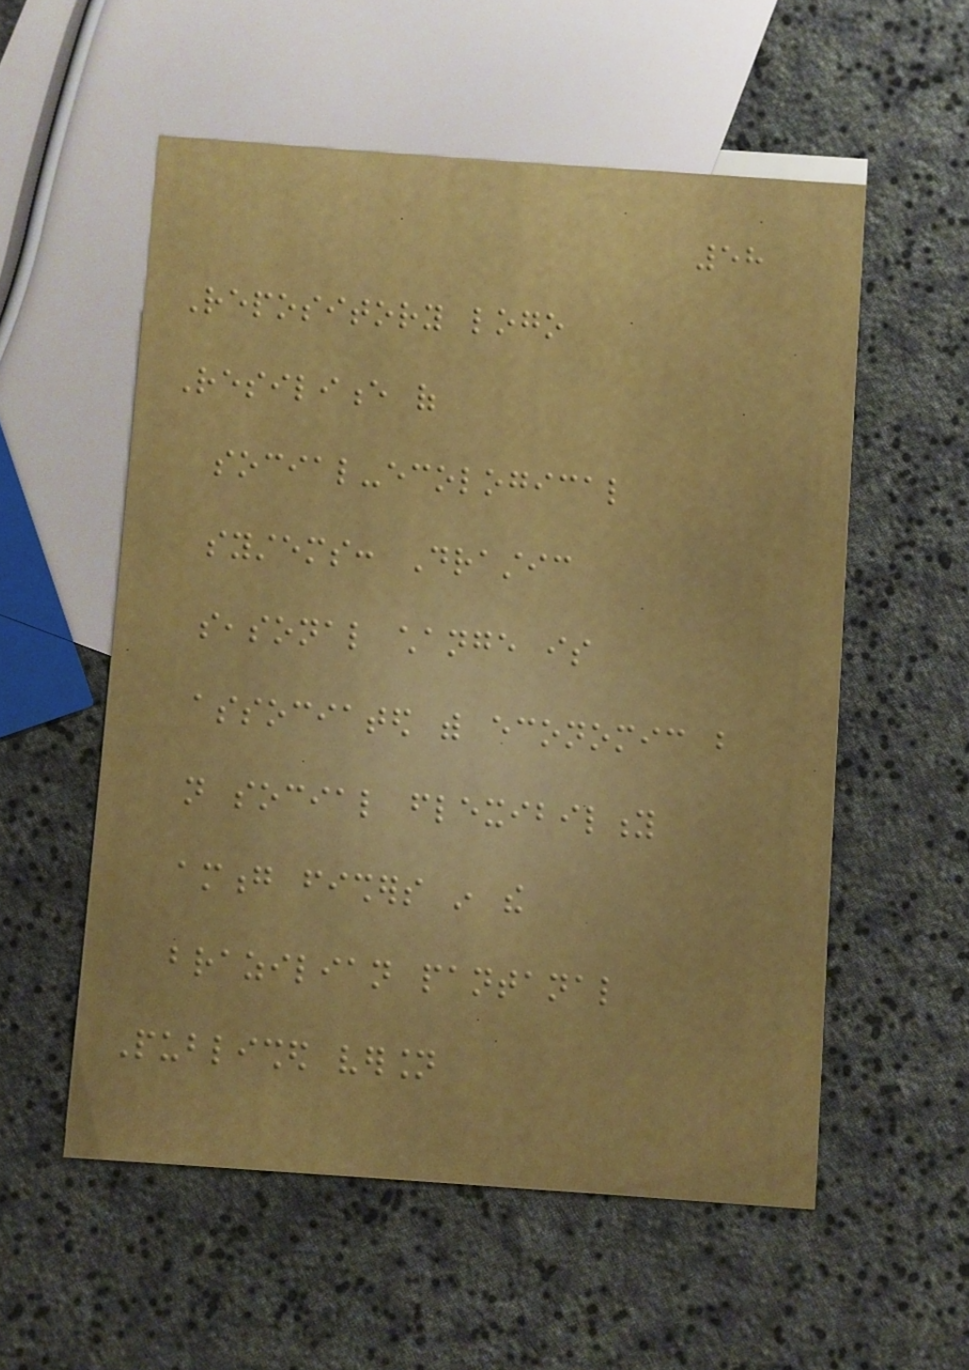58
Repository logo
Resilience of
social-ecological
systems: Drastic
seasonal change is
associated with economic but
not social flexibility
among fishers in the
brazilian pantanal
Published version
